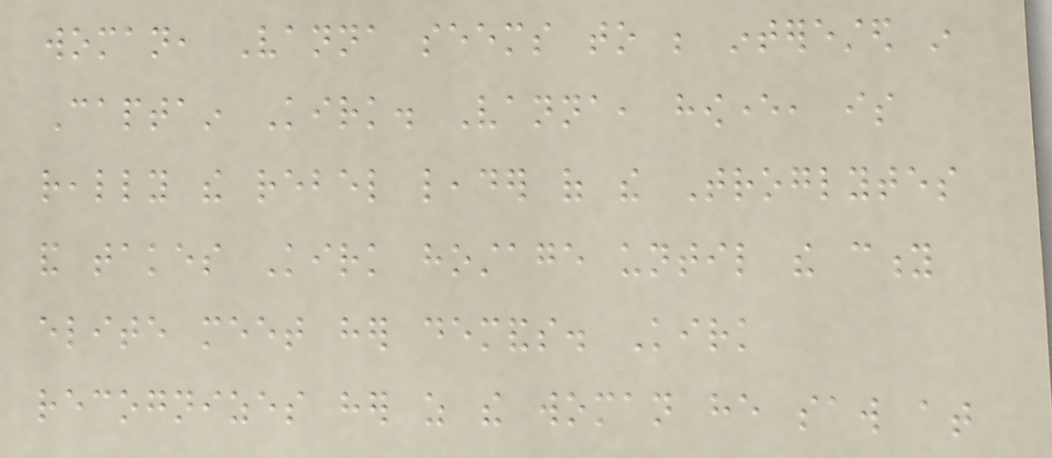woman, Vanna seems to be interested in
Captain Kirk. Vanna, however, is
really the rebel leader of the Troglytes
and takes Kirk hostage until the city
elite meet her demands. Kirk
recognizes her as the woman he saw at
